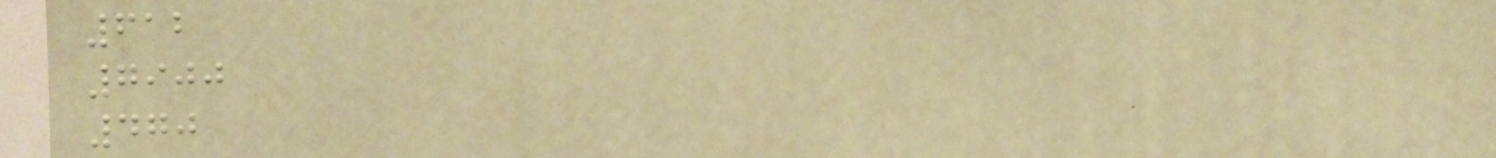612
7900
470
